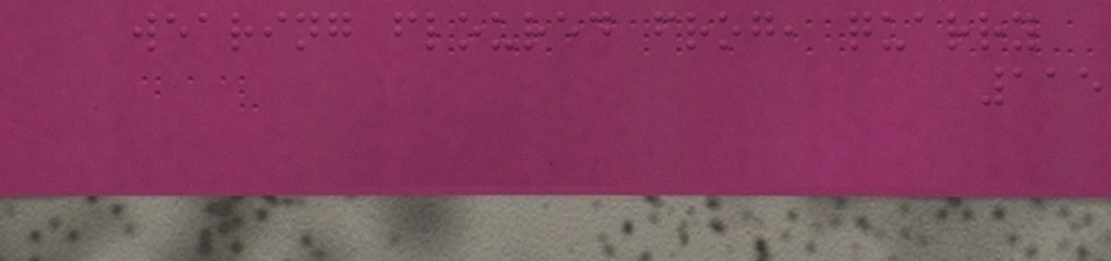wearing floured frog, quarry
115
